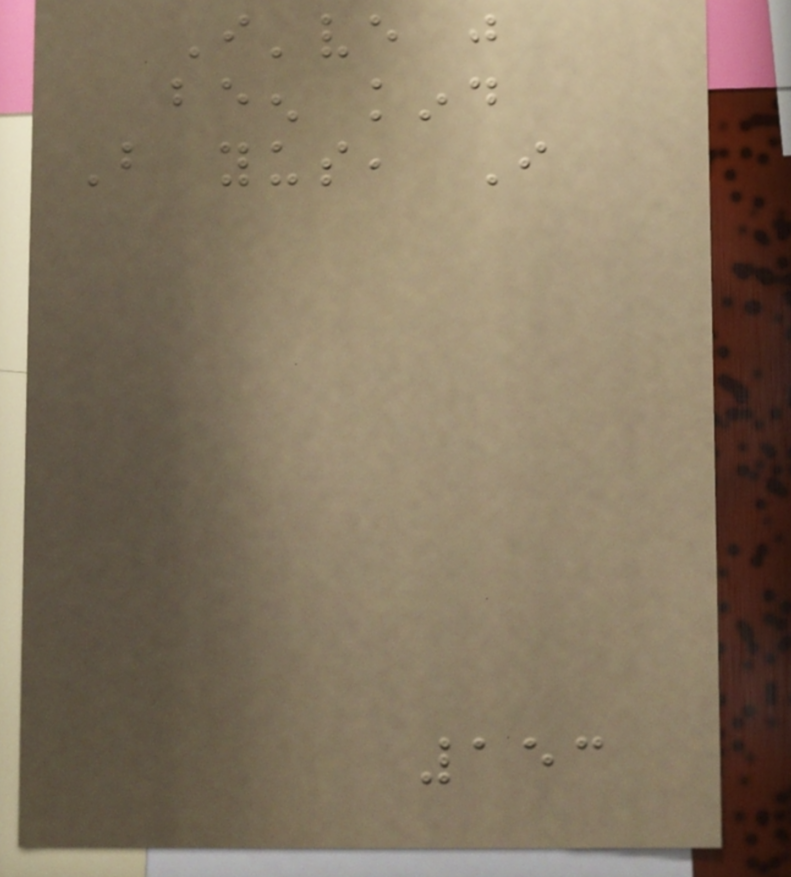I've just
been kind
But yus, I
153
